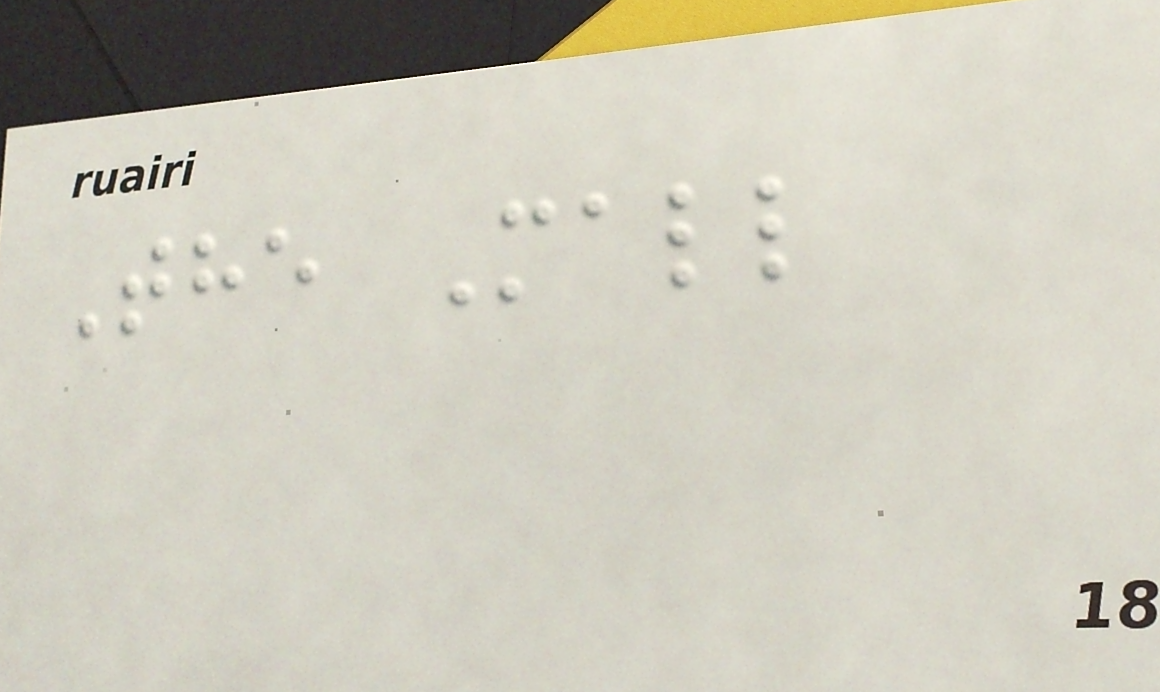The Mall
